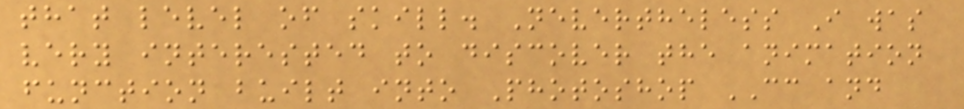that level of skill. Nevertheless I was
very interested to discover the animation
function built into Photoshop CC and
